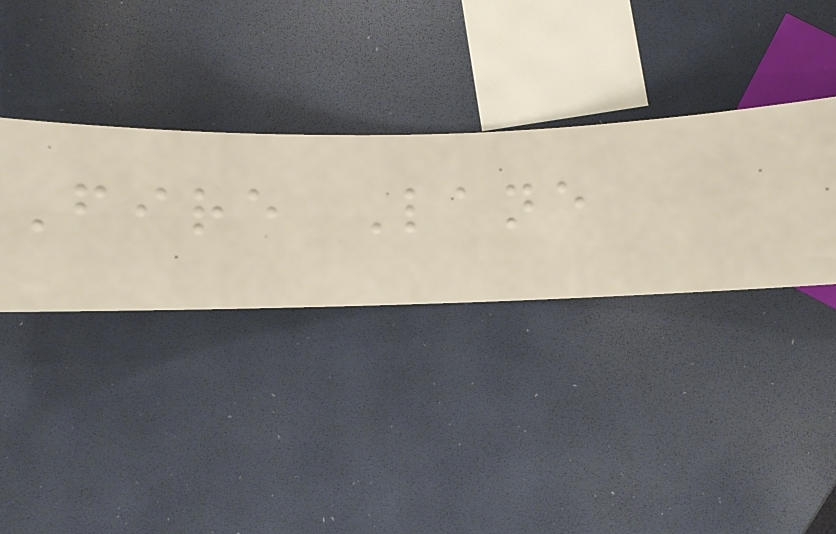Fire Lane
